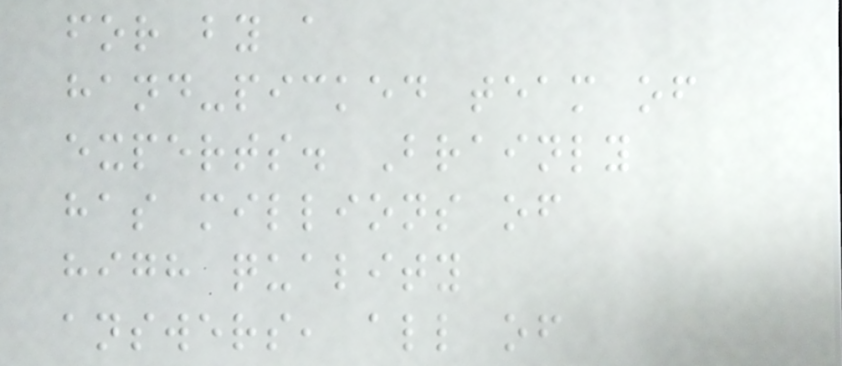for by a
hand-picked team of
experts. Brainly
has millions of
high quality
answers, all of
